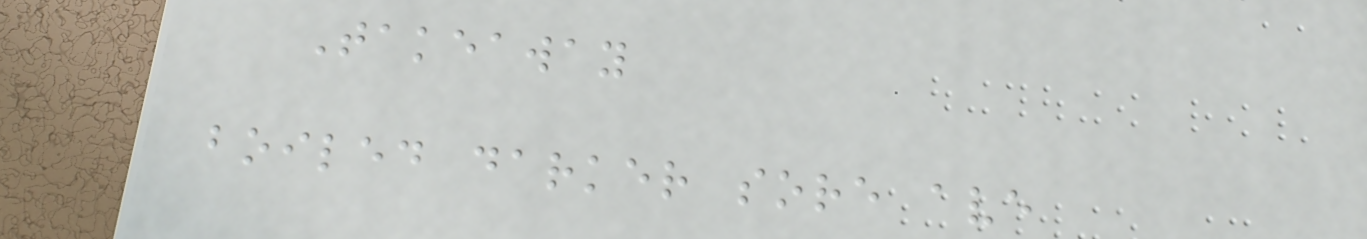Takeaway
boiled darker sore ave
